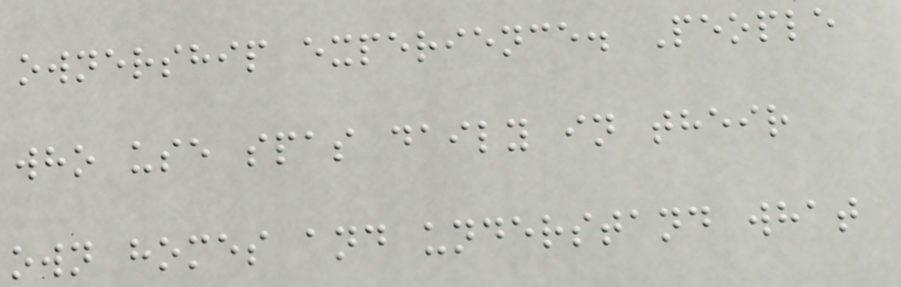ownership experience. People
who use spas daily in their
own homes and understand what
